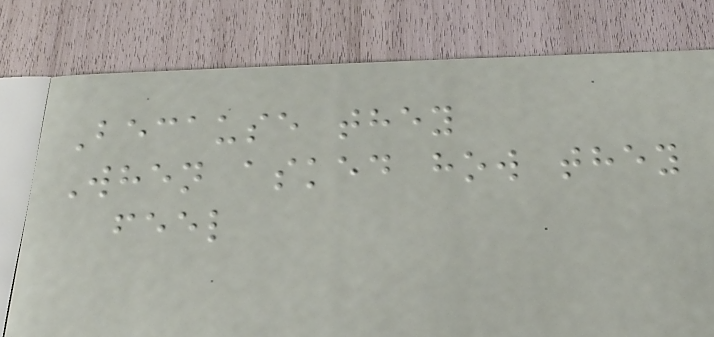Because they
When asked how they
feel
